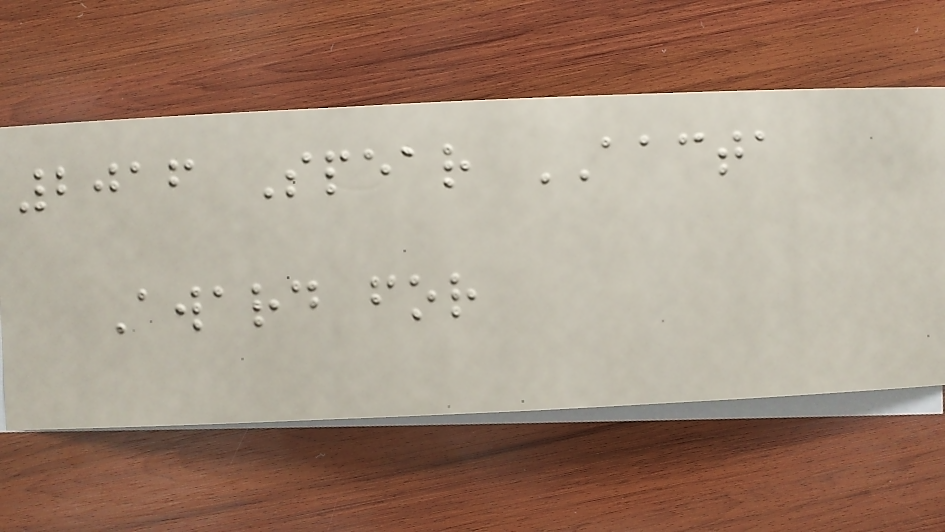2016 Spear AACTA
Award for
